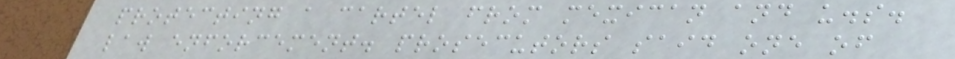protecting a cartel from mexican and u.s.
law enforcement. prosecutors said one of
